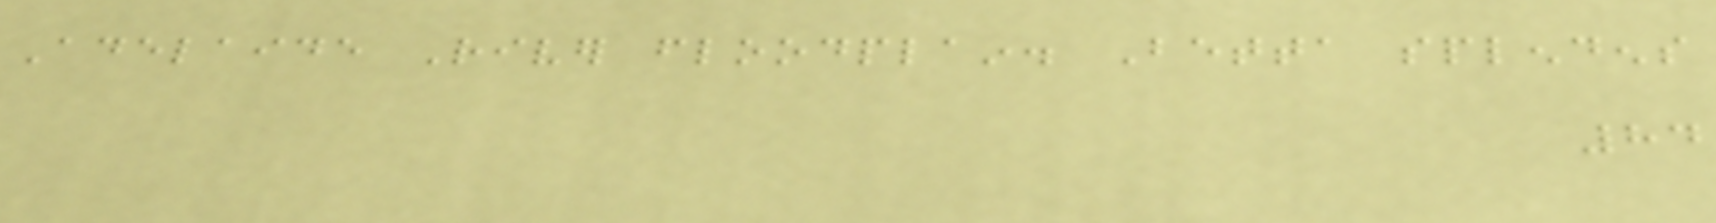Adelaide River floodplain. Betta splendens
84
